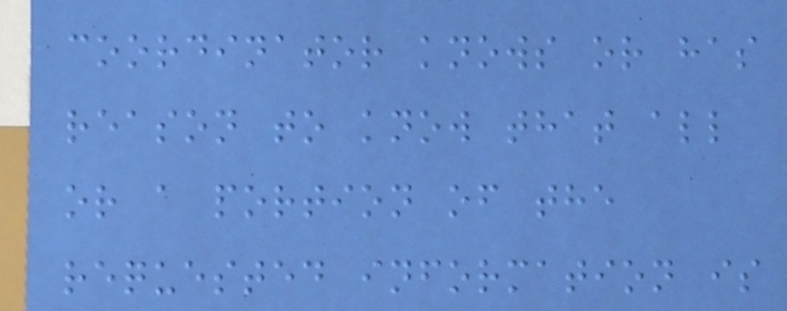coordinator knows or has
reason to know that all
or a portion of the
requested information is
